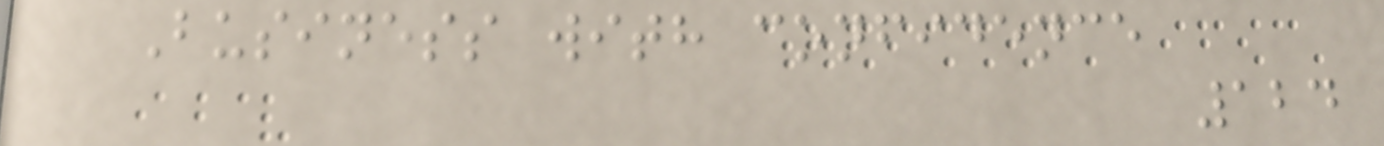Business with confidence
124
